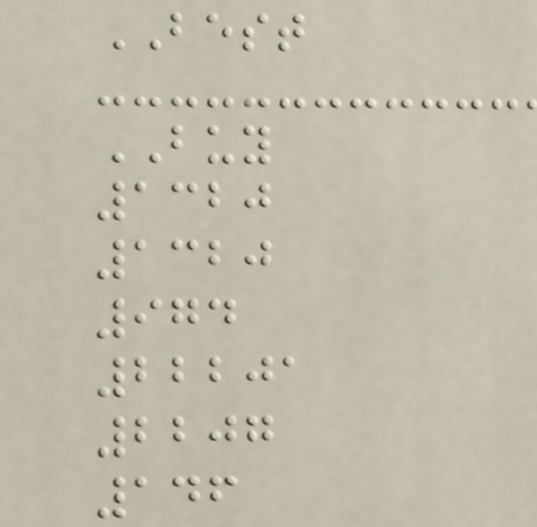BEST
BUY
1320
1320
974
22201
2207
146
